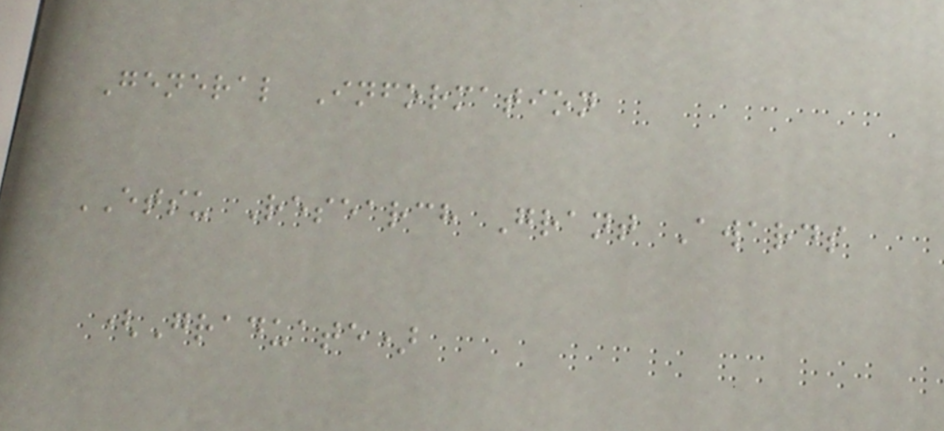General Information
ETSU Research Grant Awards
(Graduate)
